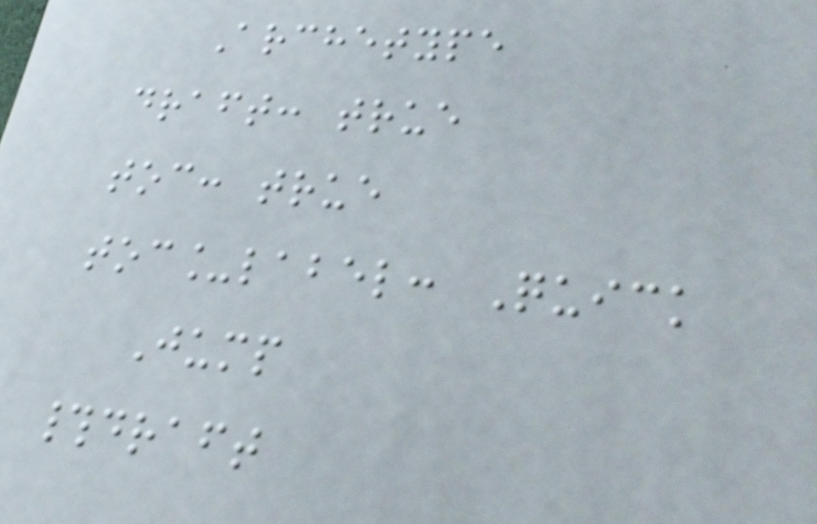Archetype
draft: true
toc: true
toc_label: Quick
Jump
#draft
